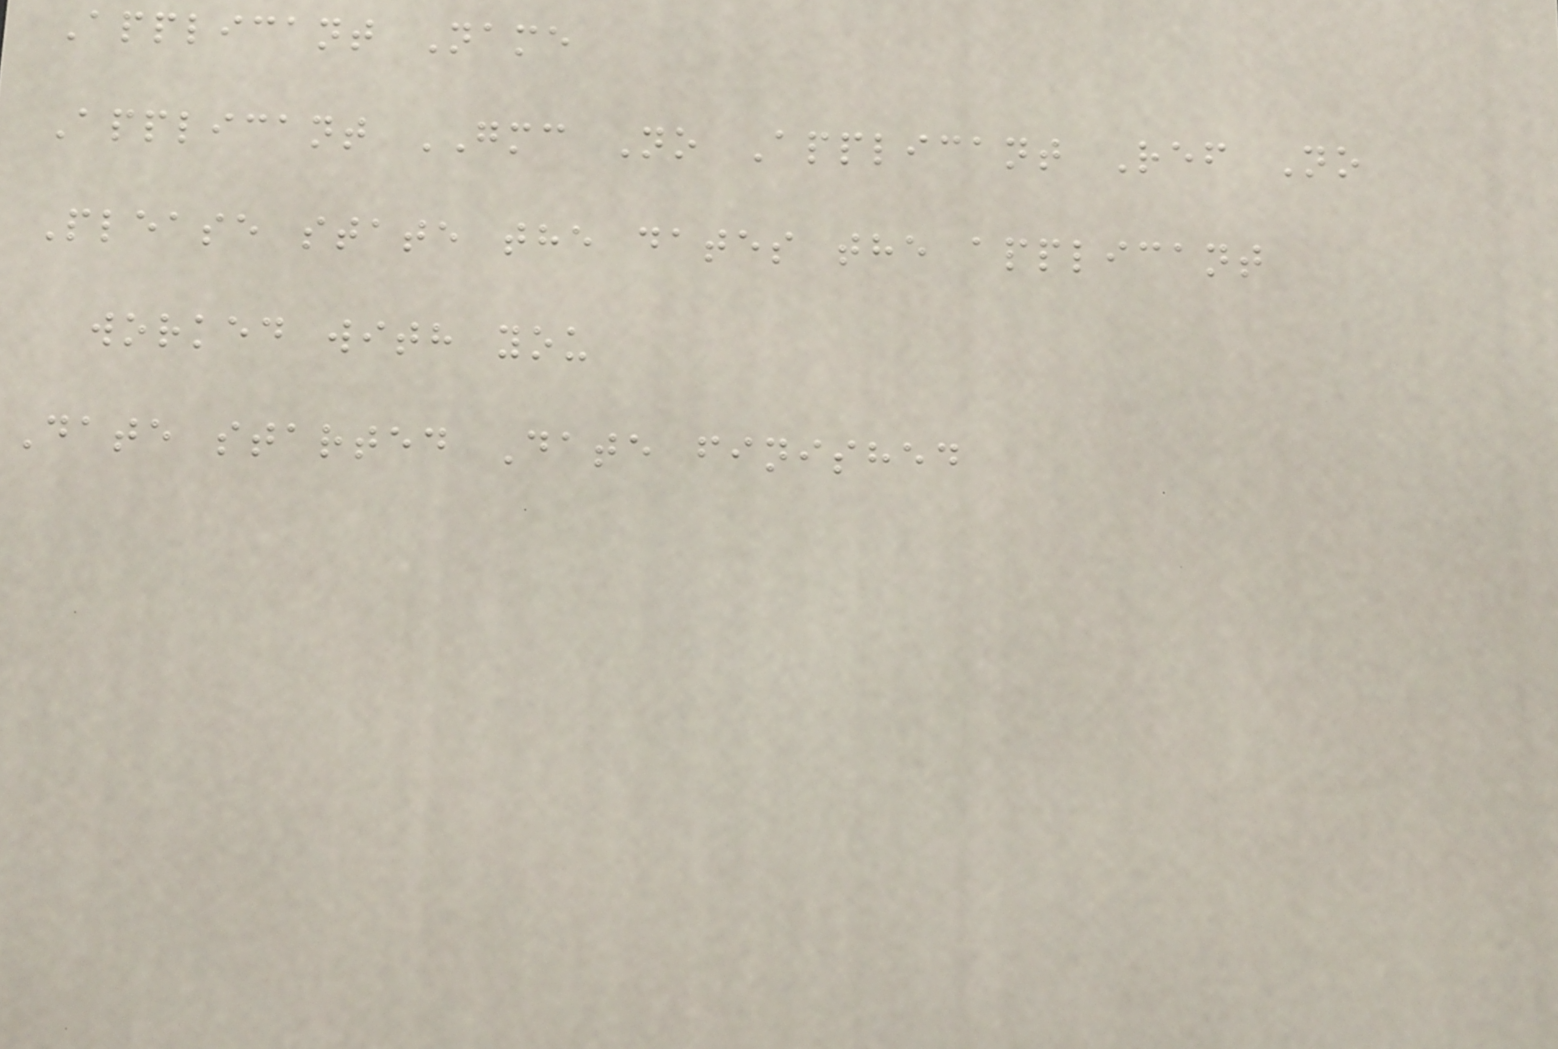Applicant Name
Applicant GMC No Applicant Ref No
Please state the dates the applicant
worked with you
Date started Date finished
